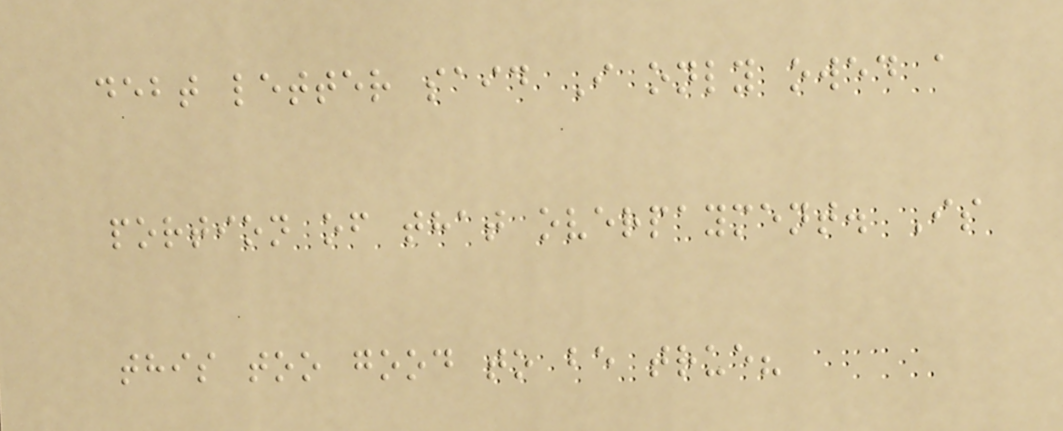debt letter said I only owed a
portion of that overpayment. Is
this too good to be true?
